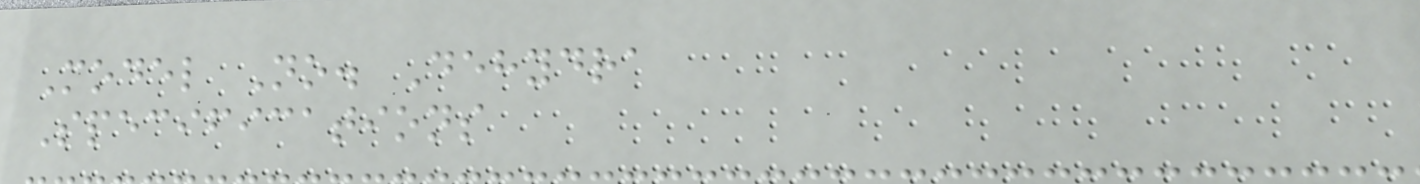Model No. Dehydra
Specifications
